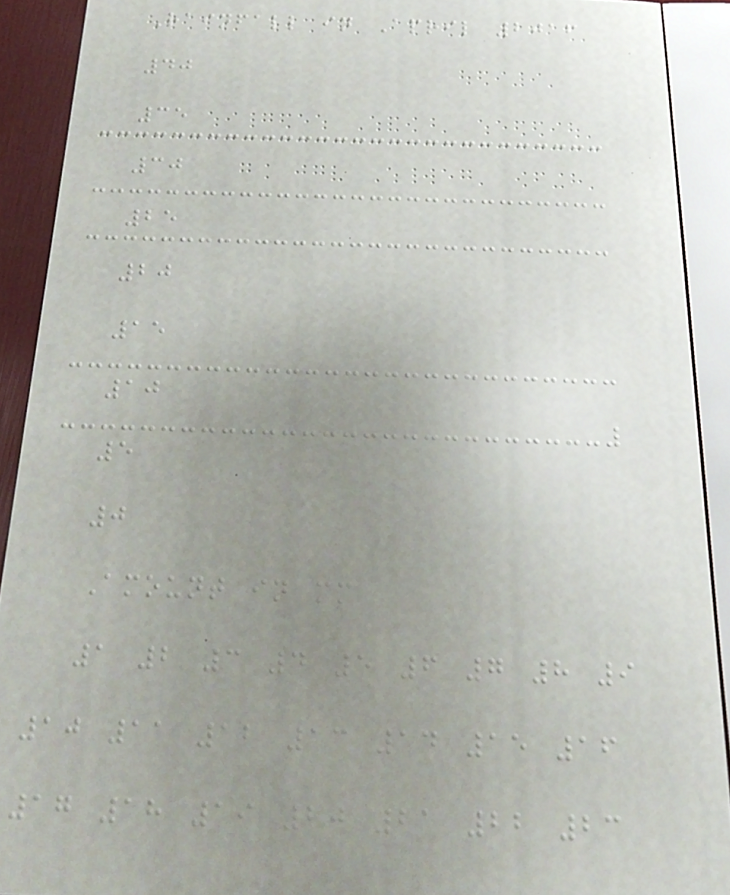Rainfall in April 2016
40
35
30
25
20
15
10
5
0
Amount in mm
1 2 3 4 5 6 7 8 9
10 11 12 13 14 15 16
17 18 19 20 21 22 23
